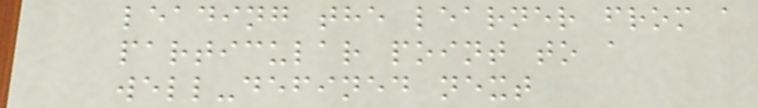leading the learner from a
particular point to a
well-defined next
